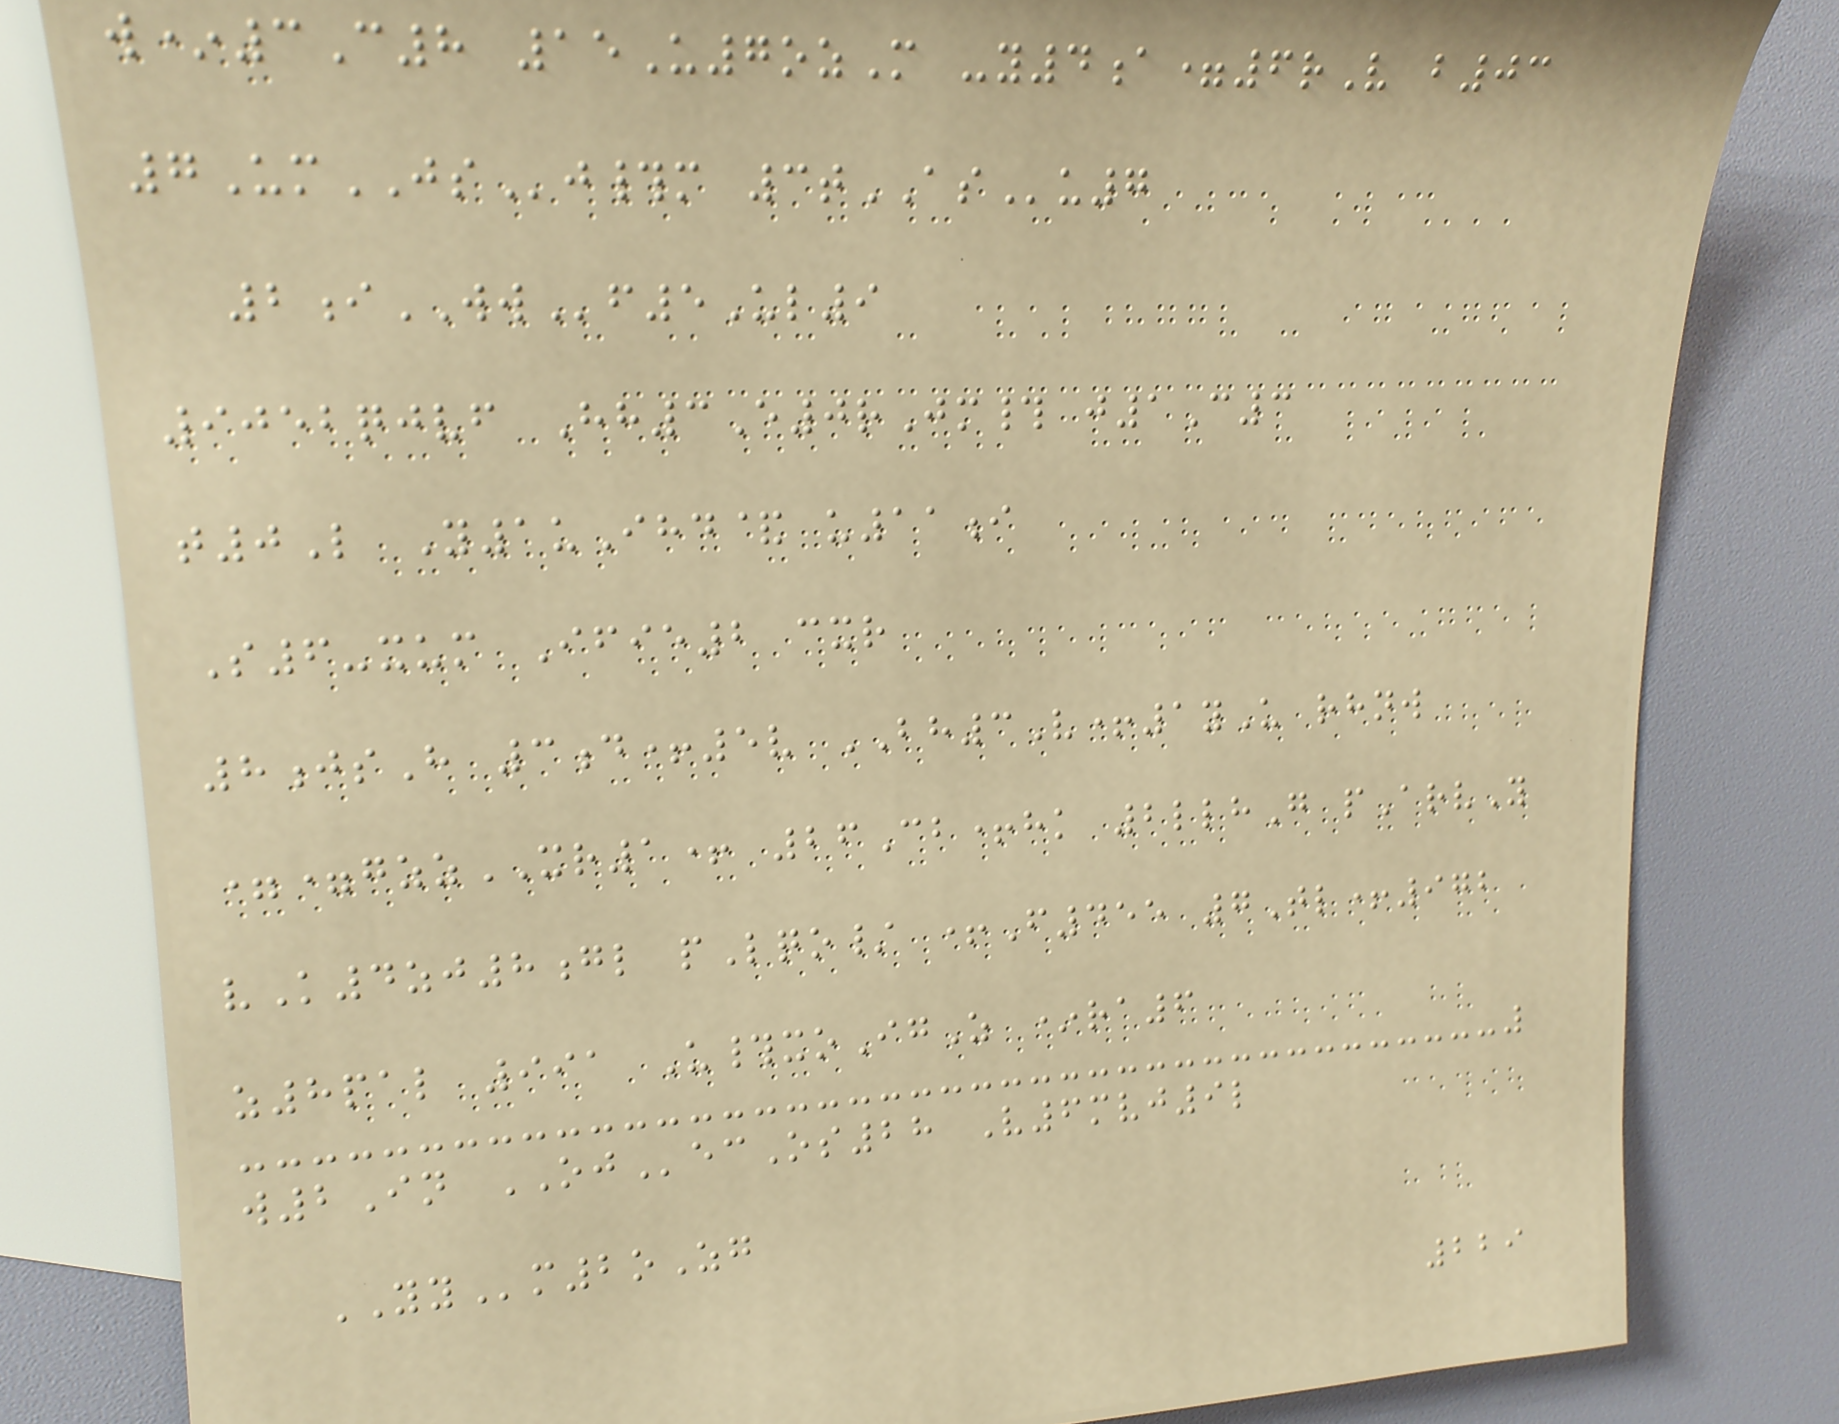w*3C8 15U7ozM -y4a=6rV b03
7UmJSj#m 3tASu7
2iWWf5Ul9
9052qjvf Hh3E0rJm# j1C3
t0L Y1uIhd& u11i
S6-xum Ifie2 cxr
8jsH 3d+5v BH3V+1yU rhnw
==gzzXR1+ 26Cb+hk 2llhG pArvY
vK4zj8gl pLqo/ +F455 7Tl+972
z8pal 991 U#xoIgZ *ra6
w2In OJecOs28 V6mvj9l
YYm2oZg
229
